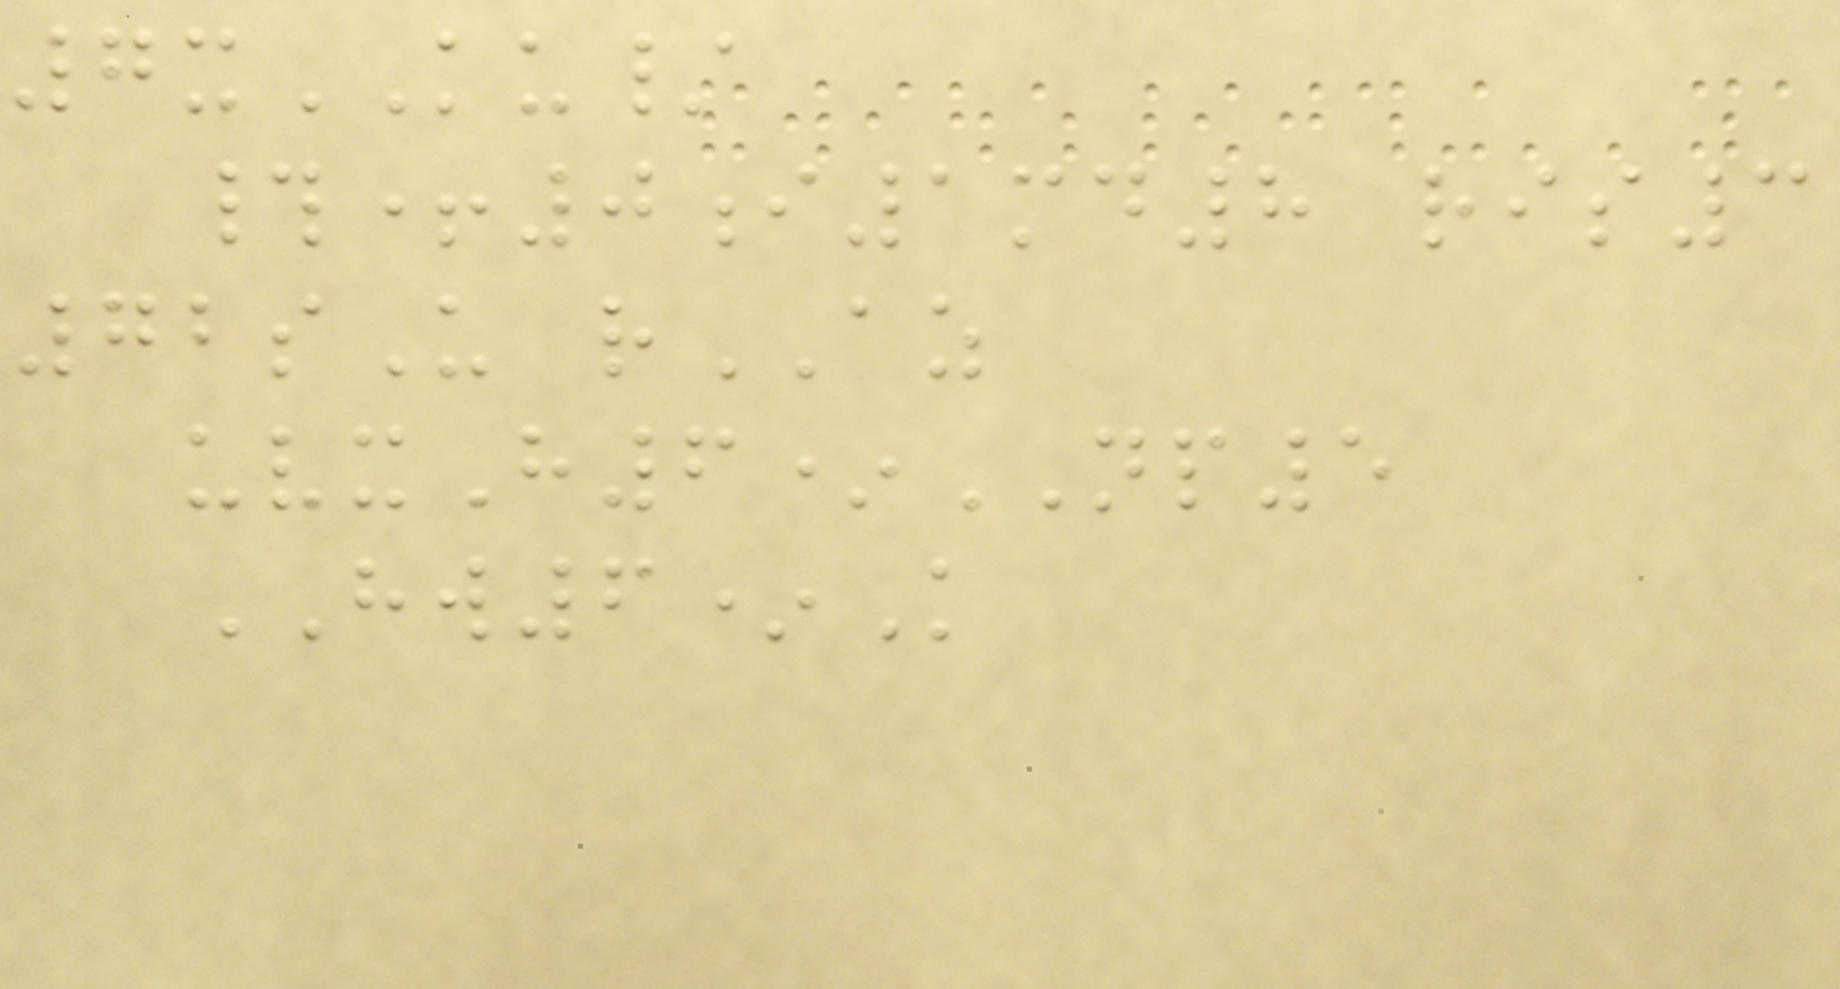7xKU/
#+0i1md8 ris3
72sU rAZ
uvxH6*NP5
HW6*K
